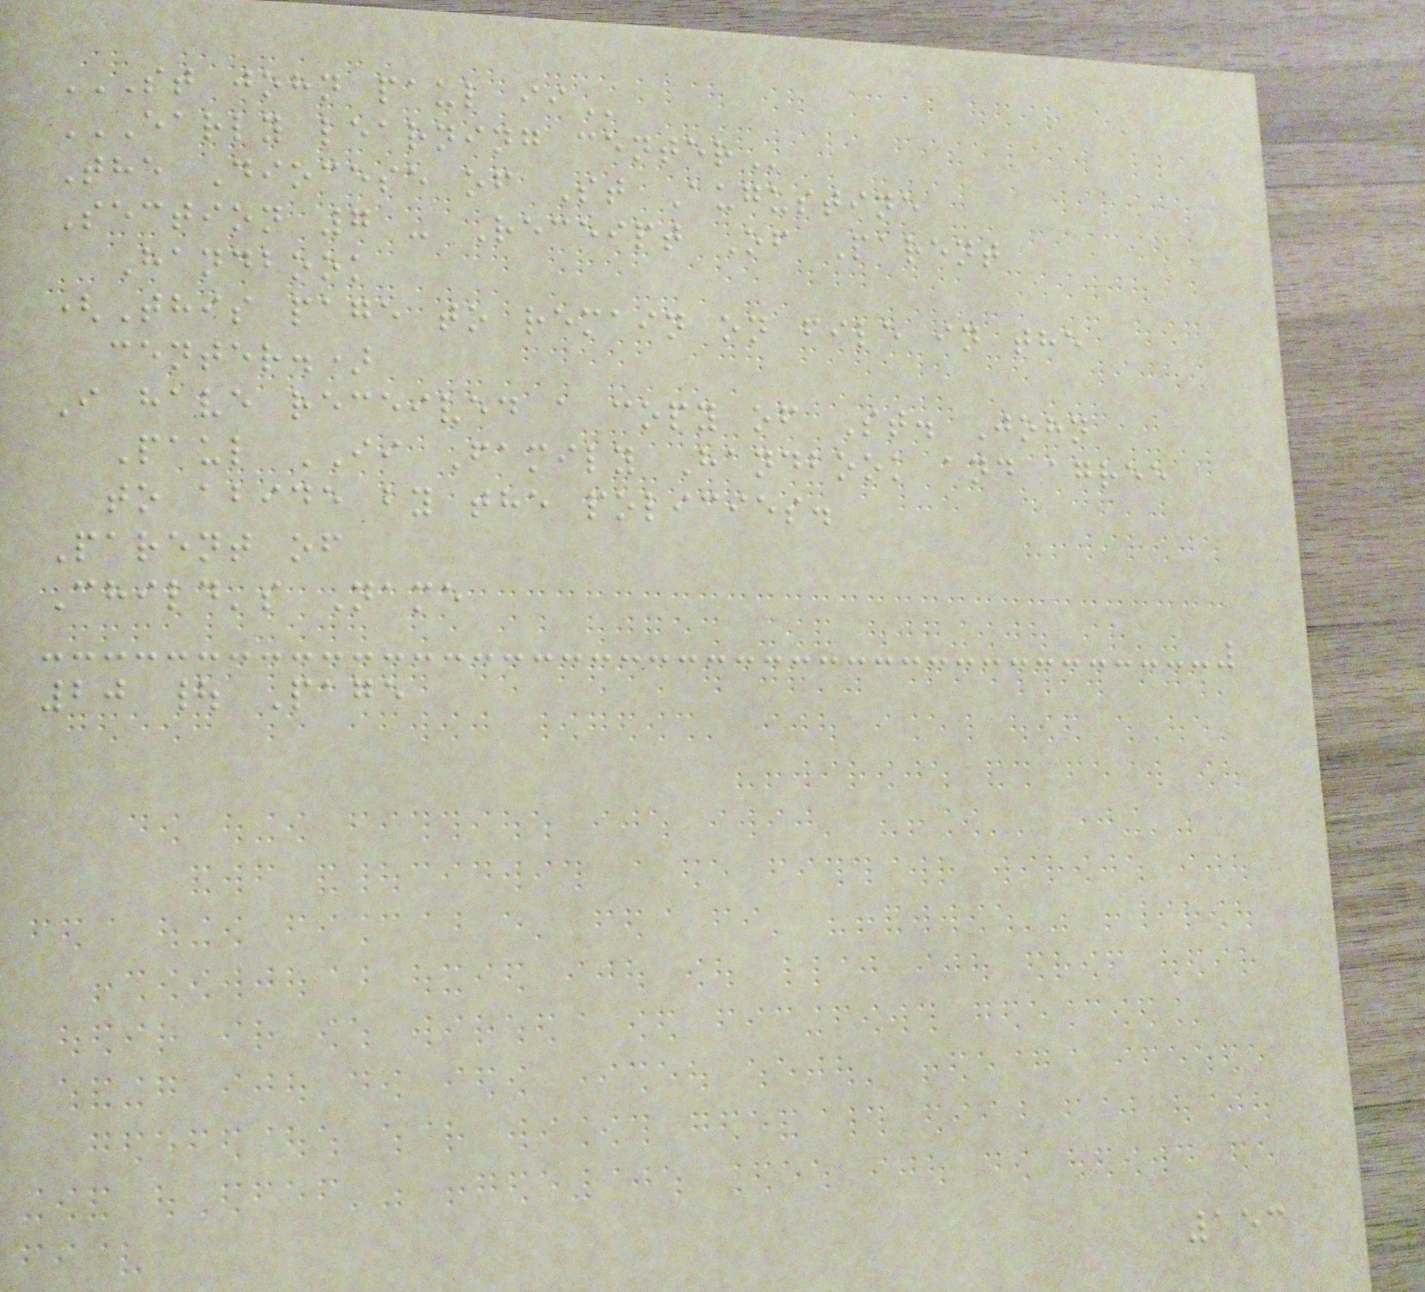ST JOHN PAUL II
EARLY LEARNING CENTER
The Diocese of St Augustine
Section 7 - Receipt Of Parent
Handbook
(This page to remain on file in the
center.)
I have received a copy of St. John
Paul II Family Handbook and agree
to abide by the policies.
Parent of
Child's Name
20 | Page
153
